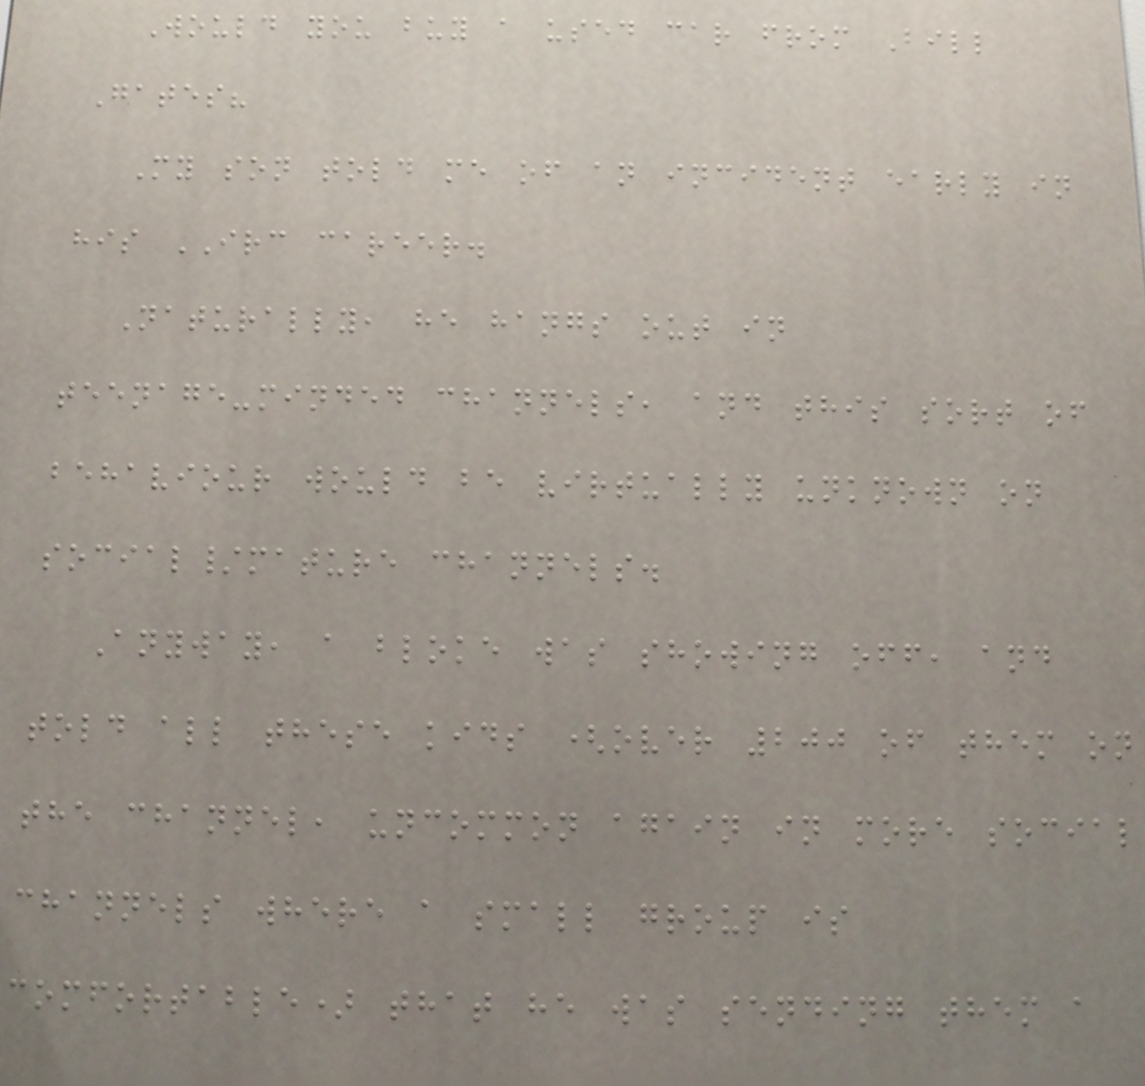Would you buy a used car from Bill
Gates?
My son told me of an incident early in
his IRC career.
Naturally, he hangs out in
teenage-minded channels, and this sort of
behaviour would be virtually unknown on
social/mature channels.
Anyway, a bloke was showing off, and
told all these kids (over 200 of them on
the channel, uncommon again in more social
channels where a small group is
comfortable) that he was sending them a
